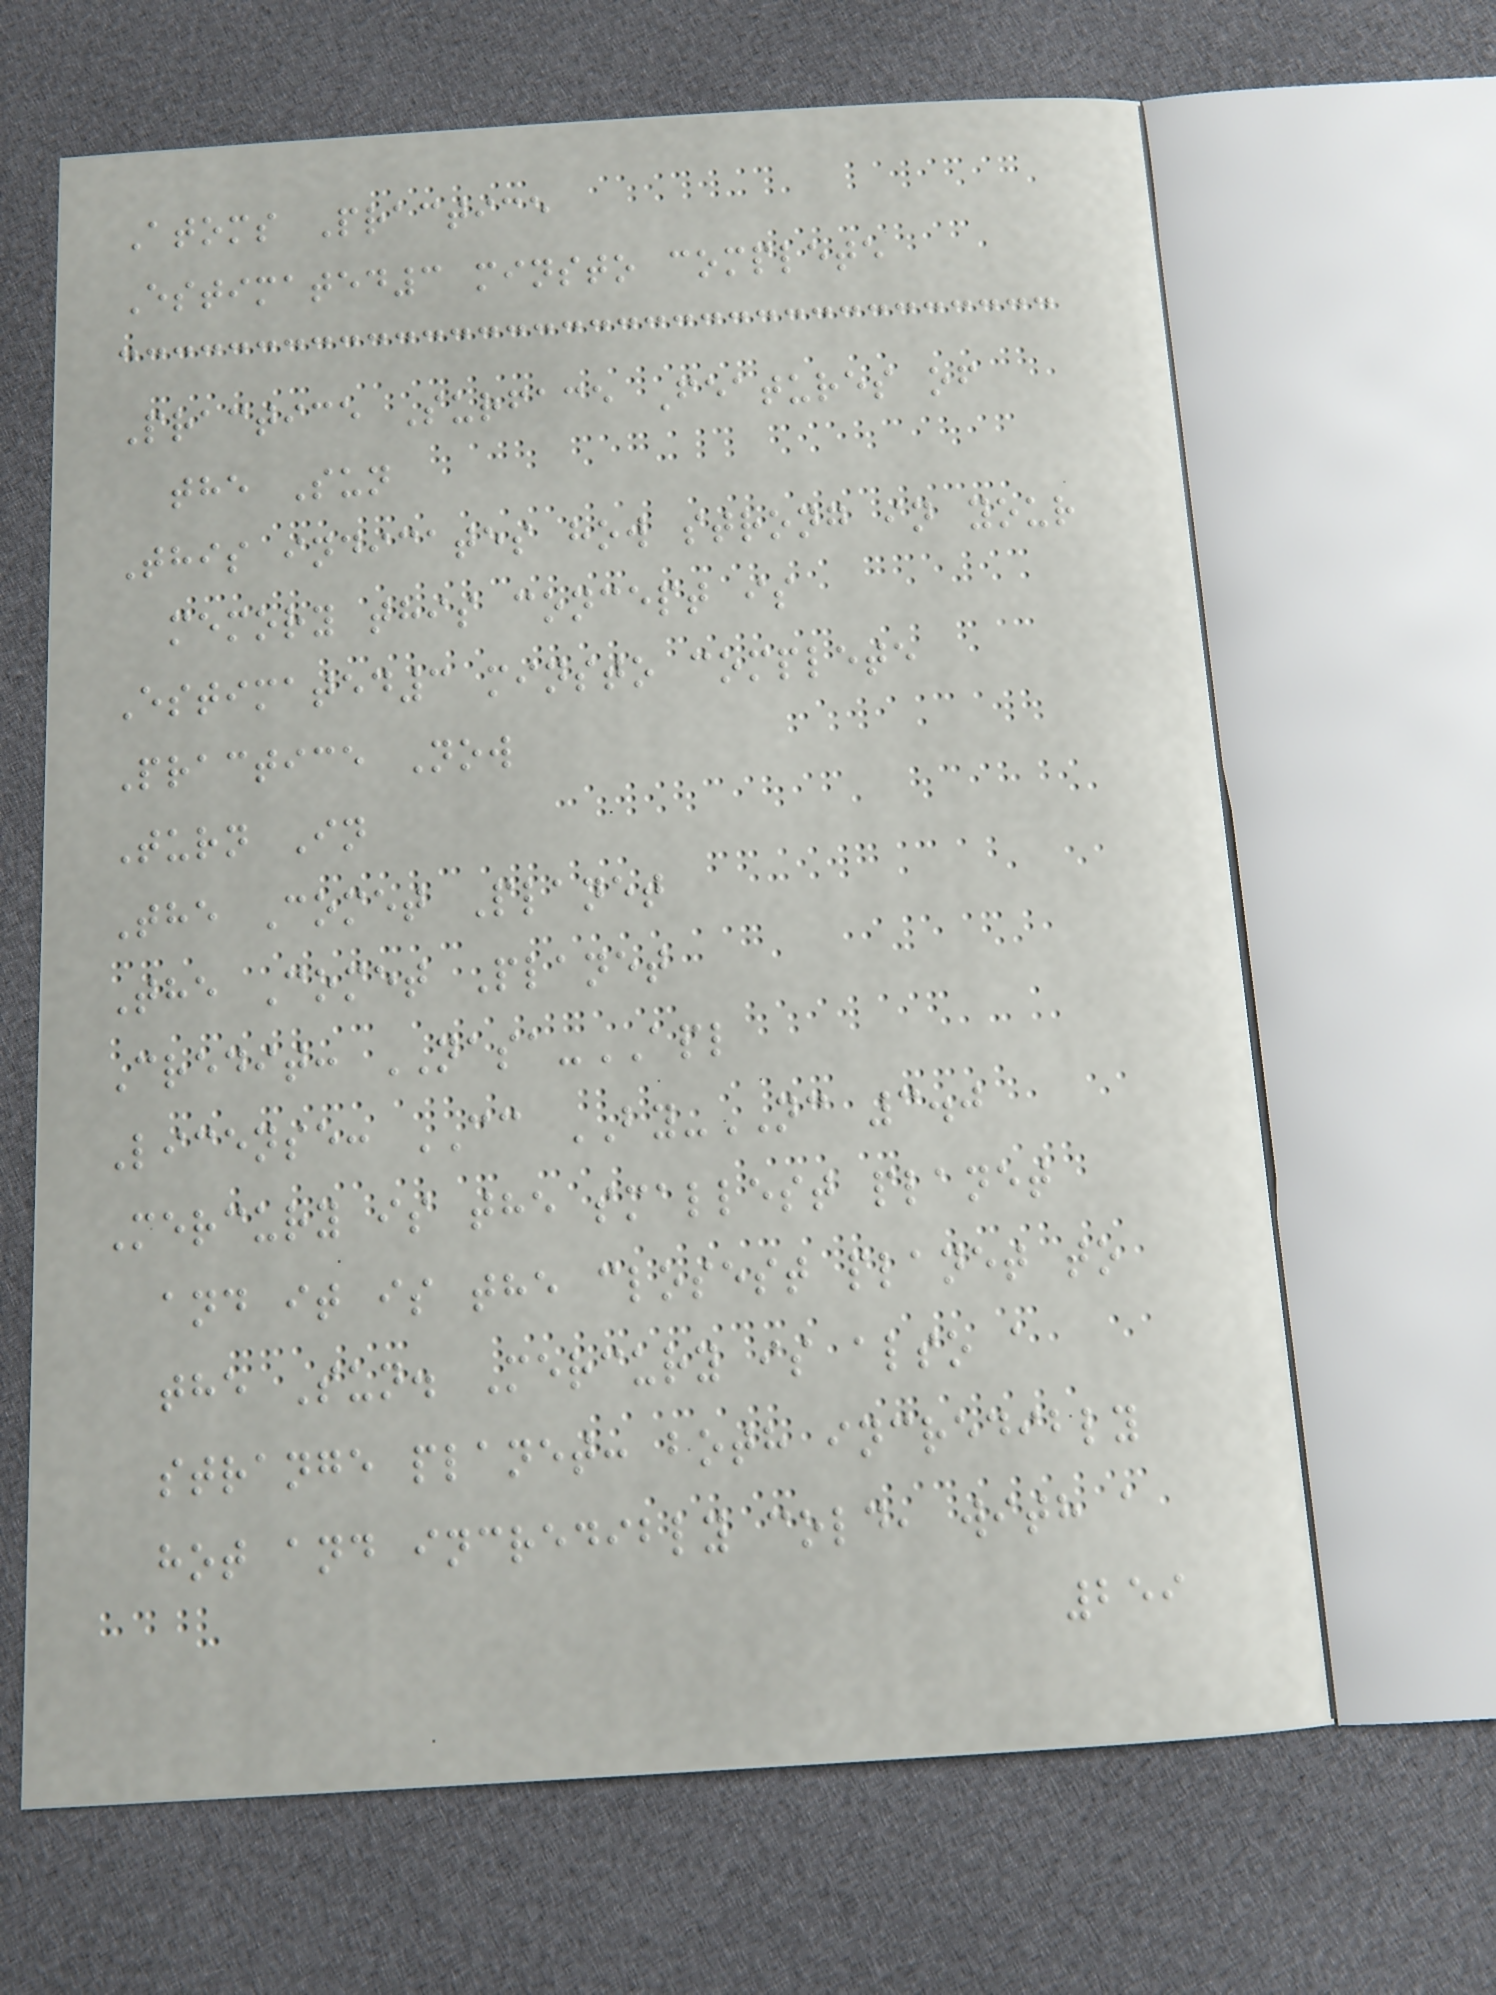Atoms Practice
Estimated3 minsto complete
Practice Surface Features of
the Sun
This indicates how strong in your
memory this concept is
Estimated3 minsto complete
Practice Now
Turn In
The Comet Planet
The Comet Planet
Credit: NASA-APL
License: CC BY-NC 3.0
Mercury is the smallest planet
and it is the closest planet to
the Sun. Mercury is also a
strange planet: both incredibly
hot and incredibly cold, with a
259
